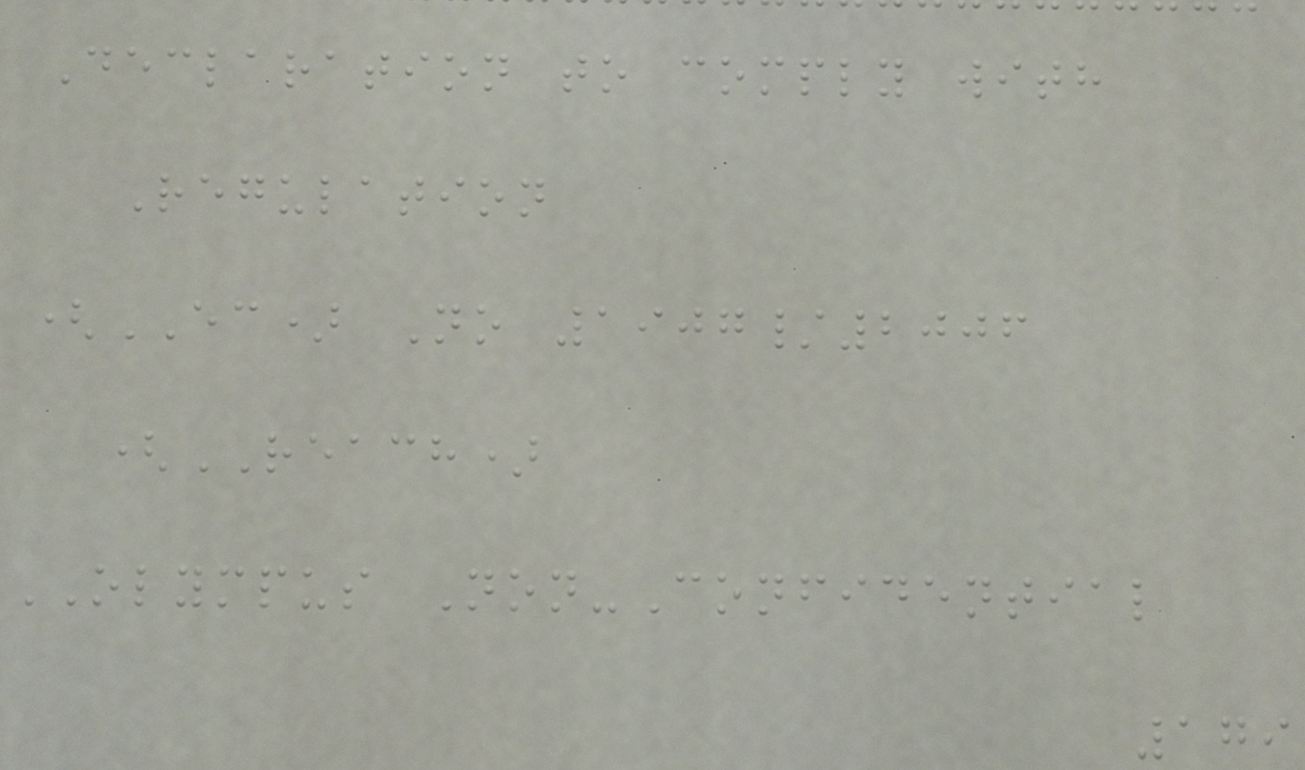Declaration to comply with
Regulation
(EC) No 1907/2006
(REACH)
OLYMPUS Non-Confidential
179
